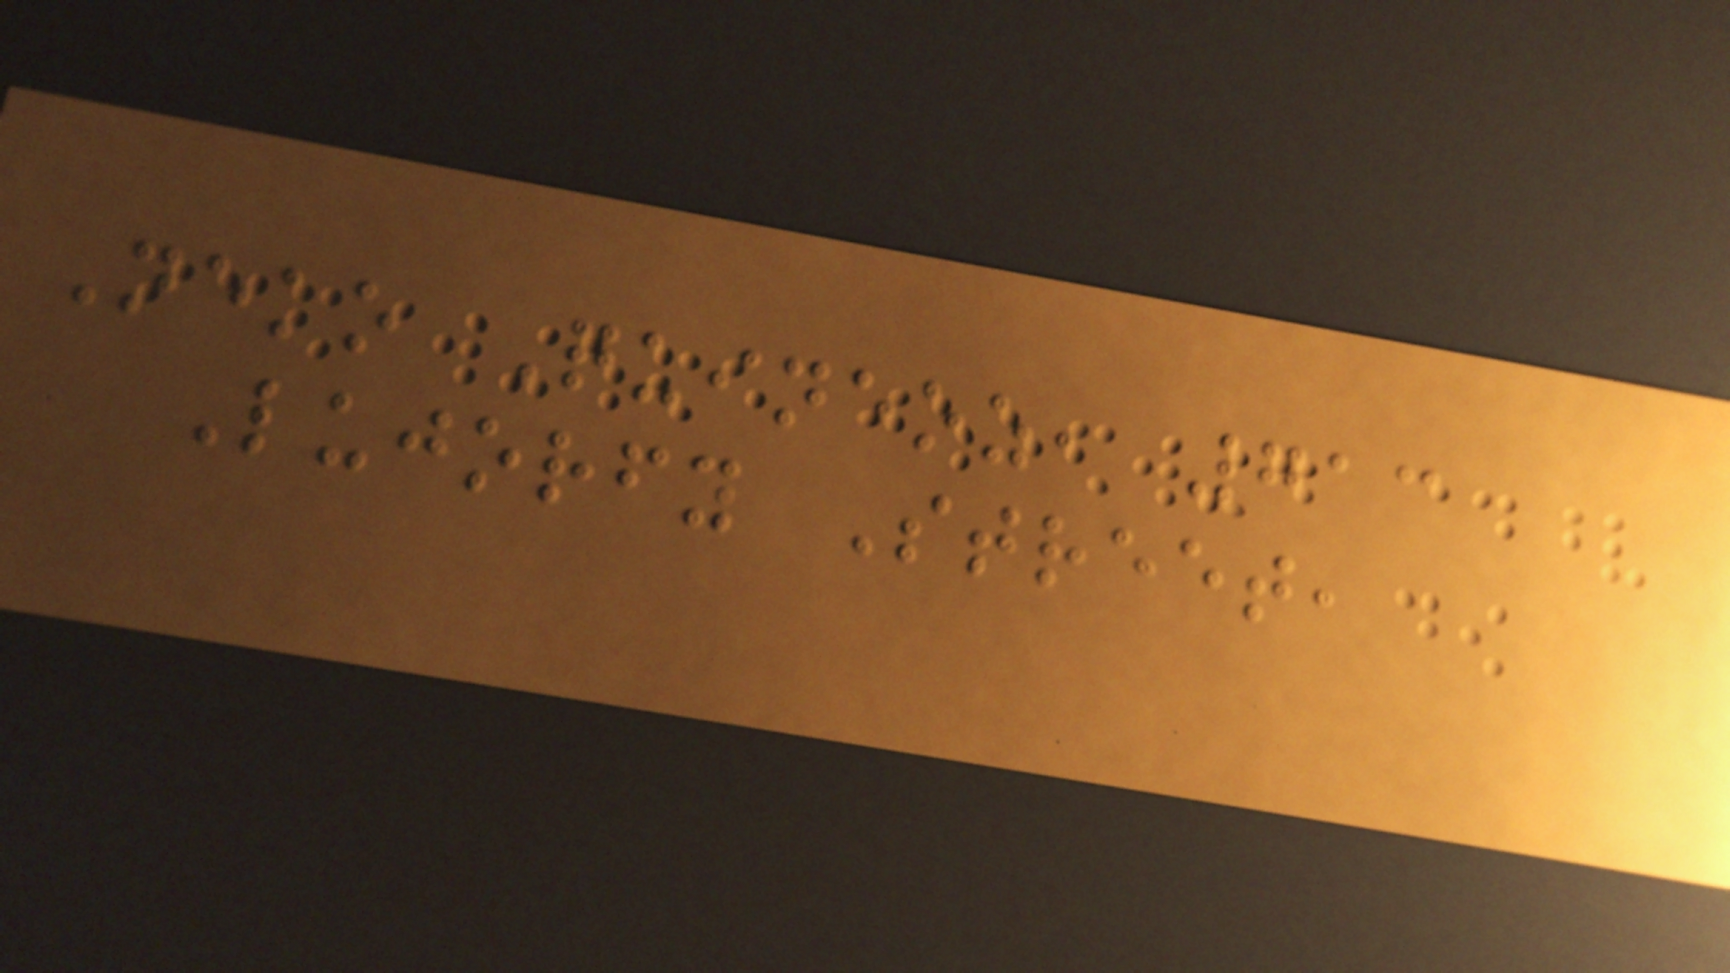Neko Quineoz, 713
Lujorfy Street,
